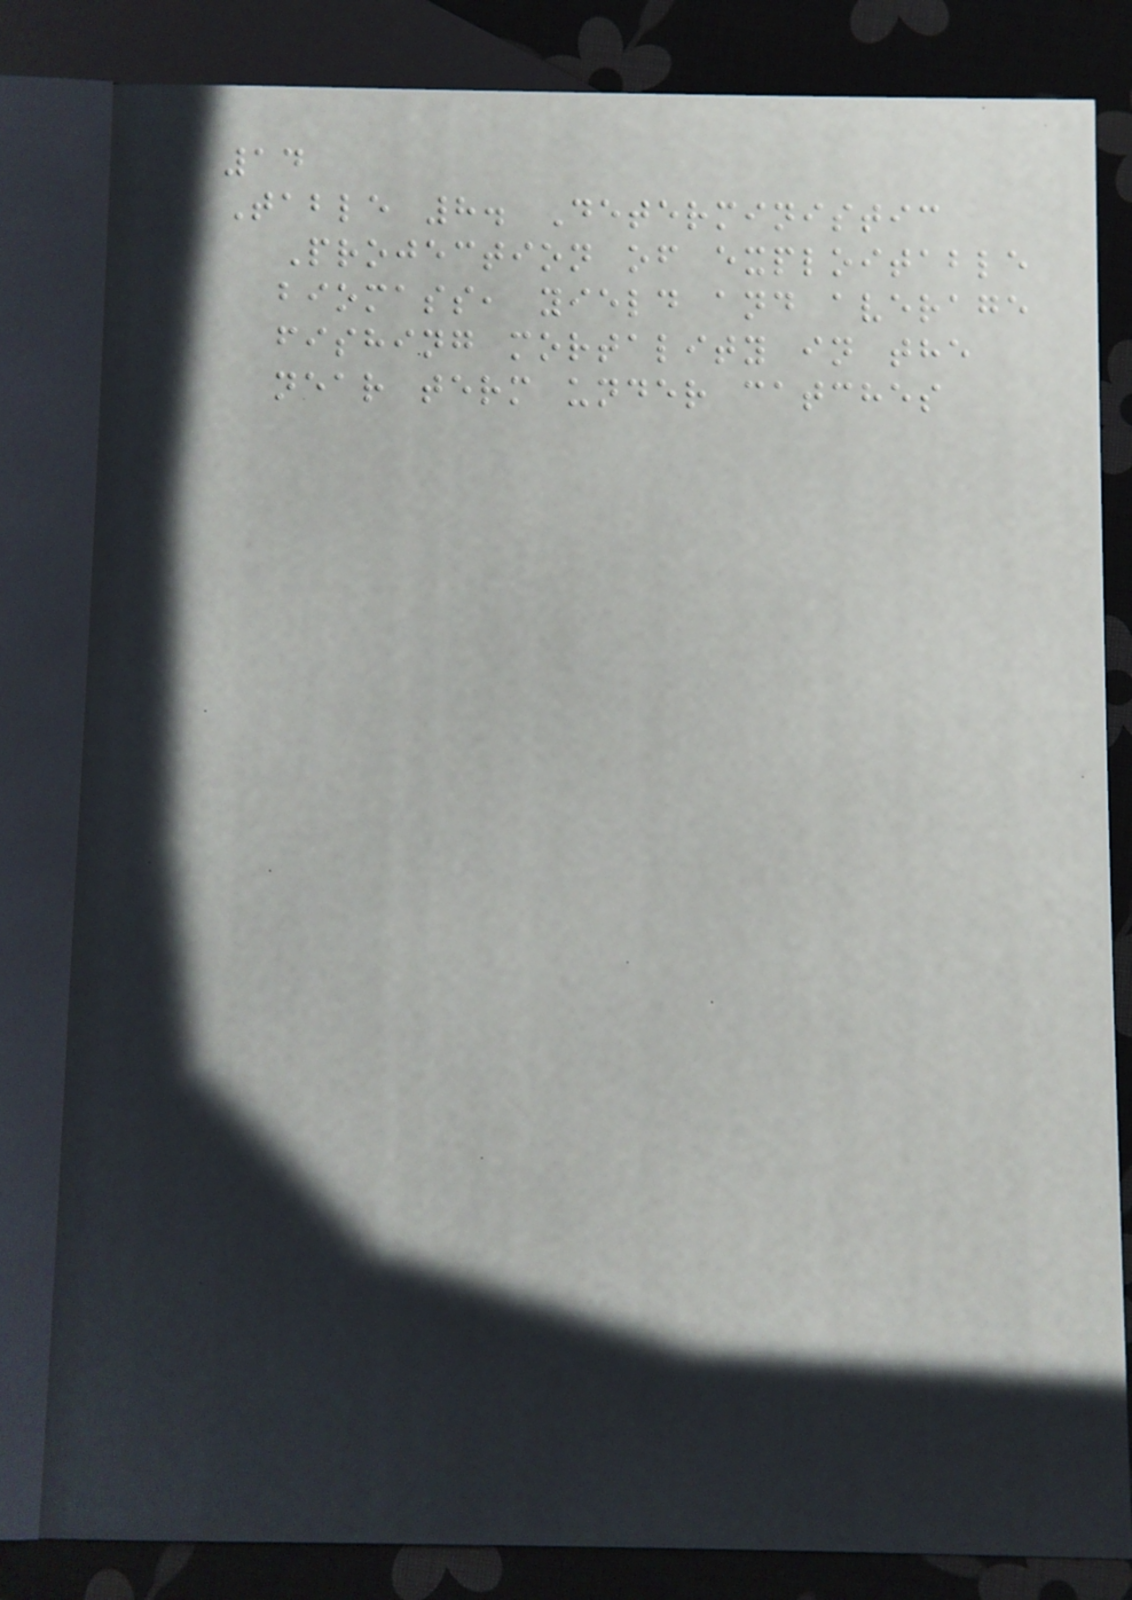14
Table 8. Deterministic
Projection of exploitable
biomass, yield and average
fishing mortality in the
near term under catches
